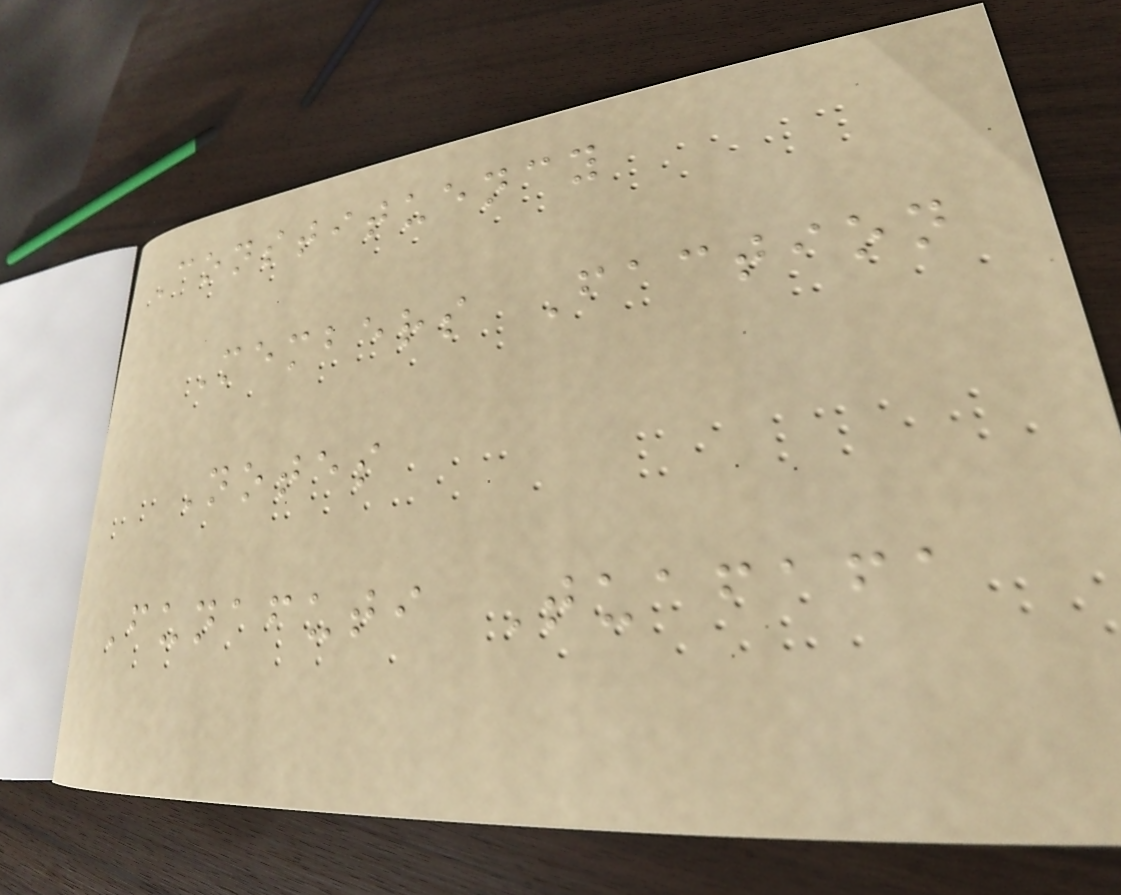Constituency
Members Faction
Notes
Funafuti Tuafafa
